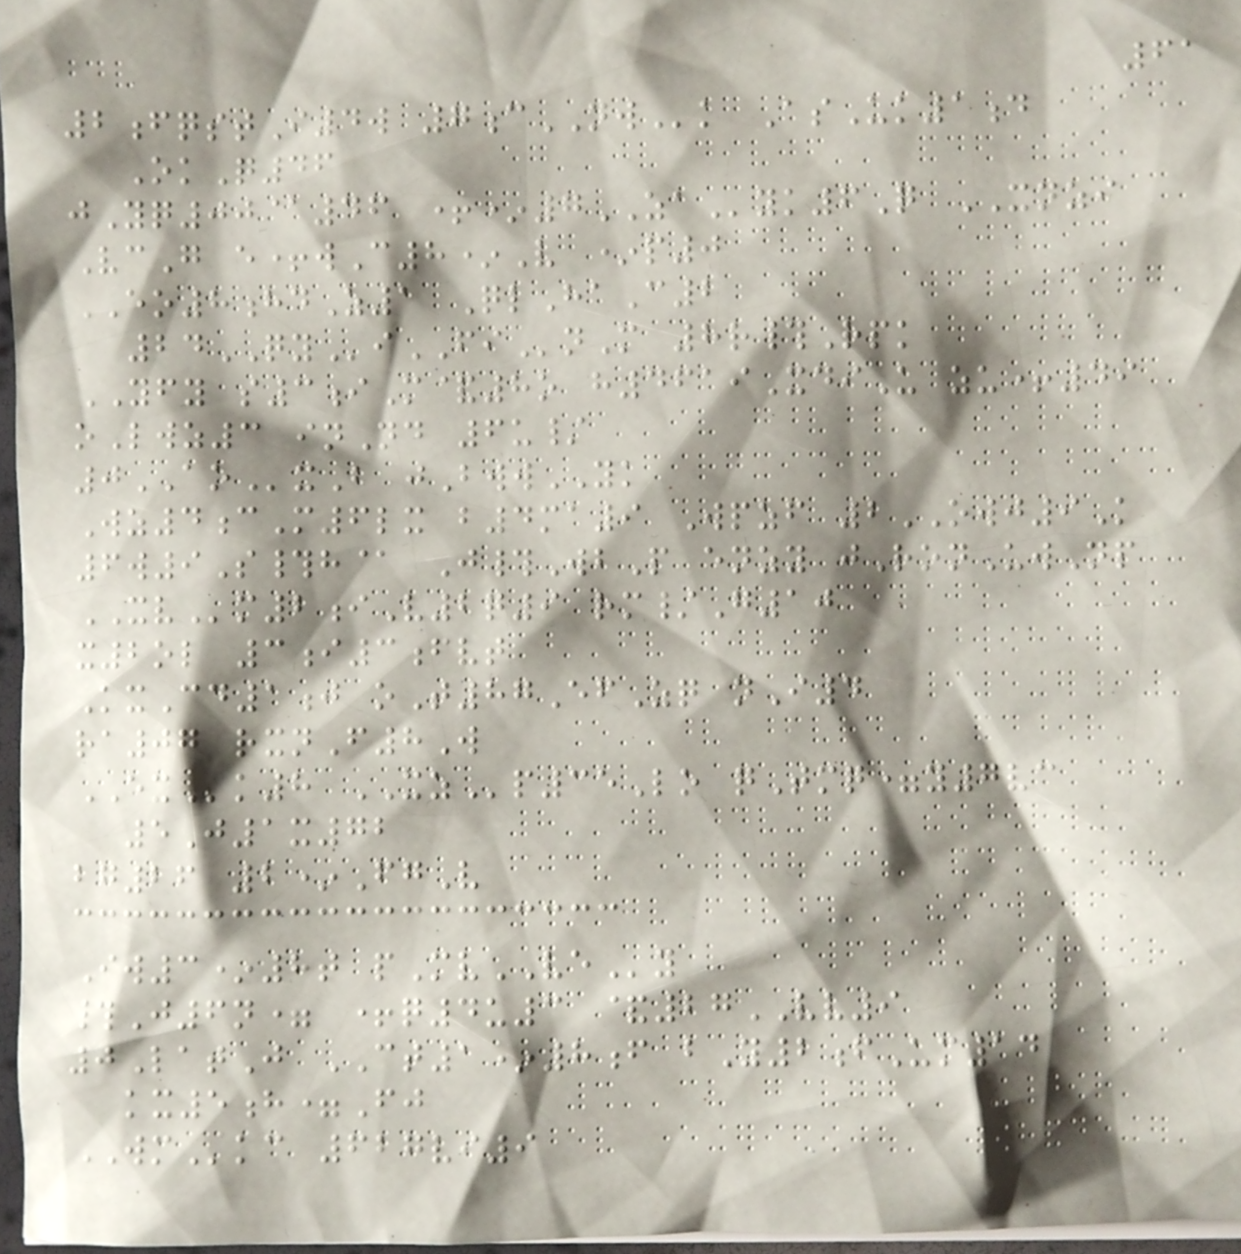61
2fqstI4w 7cNWk AsUk1d
OkQ46
jYq00@46 +*7ZAyk6Q XNZI
VcG e+wC8*V *p0
EO8hdZ1 QlHaC2
24QYiFInM 8r#Rpk
YFY s3iM&8o h4619XdiU zu+49
oLwz3 inNd 6u/
0AOxB jBwwYK
Wz4cM6lx b4ma9 Wpzf 2OWJ9K
6w9S#h@ J#WbP enzy jRonUwNp
XVm2iV2q9 rm/G10
x2ol 3i3fvt
KxCd1j oT87EfZq nI4
ra07 rxnF8W
EXk8 XZp35Lo qTmq=y7vc
5J1x72
bg26 2*FgV
Iw3*8t pMvVEy
#J6n= +q4u3 &27VV9
0LatJ CT1*8f bY2fUm14
kx5h=Fj
WMkc 627vi9
